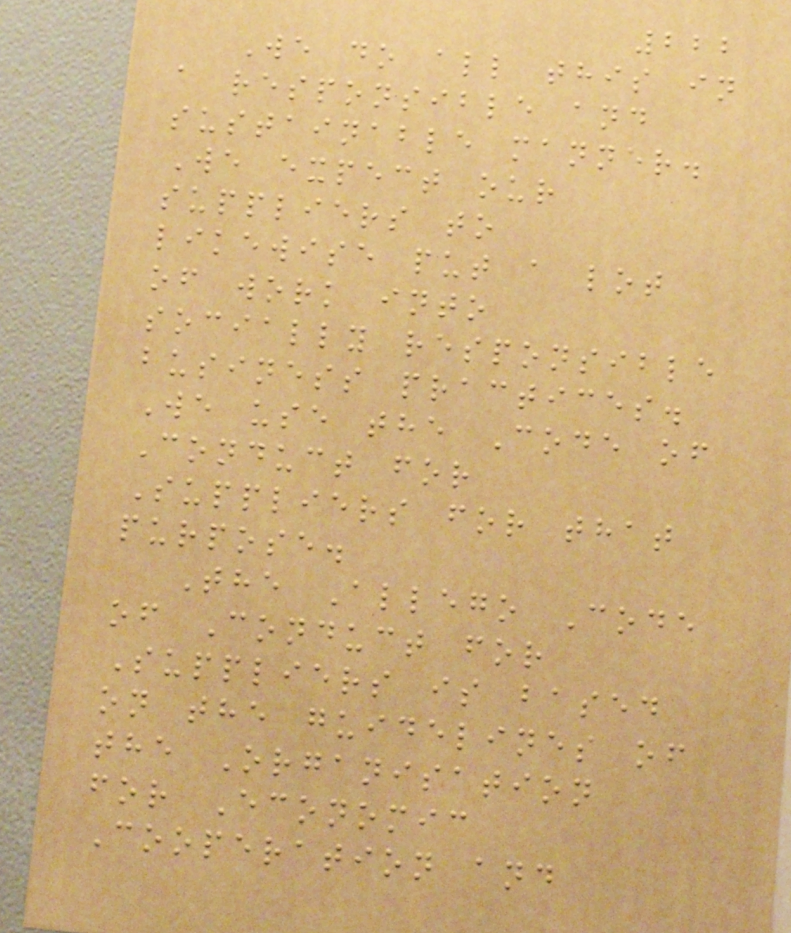222
We do all this in
a responsible and
sustainable manner.
We expect our
suppliers to
likewise put a lot
of work into
socially responsible
business practices.
We use the Code of
Conduct for
Suppliers for that
purpose.
The Allego Code
of Conduct for
Suppliers is based
on the guidelines of
the Organisation
for Economic
Cooperation and
